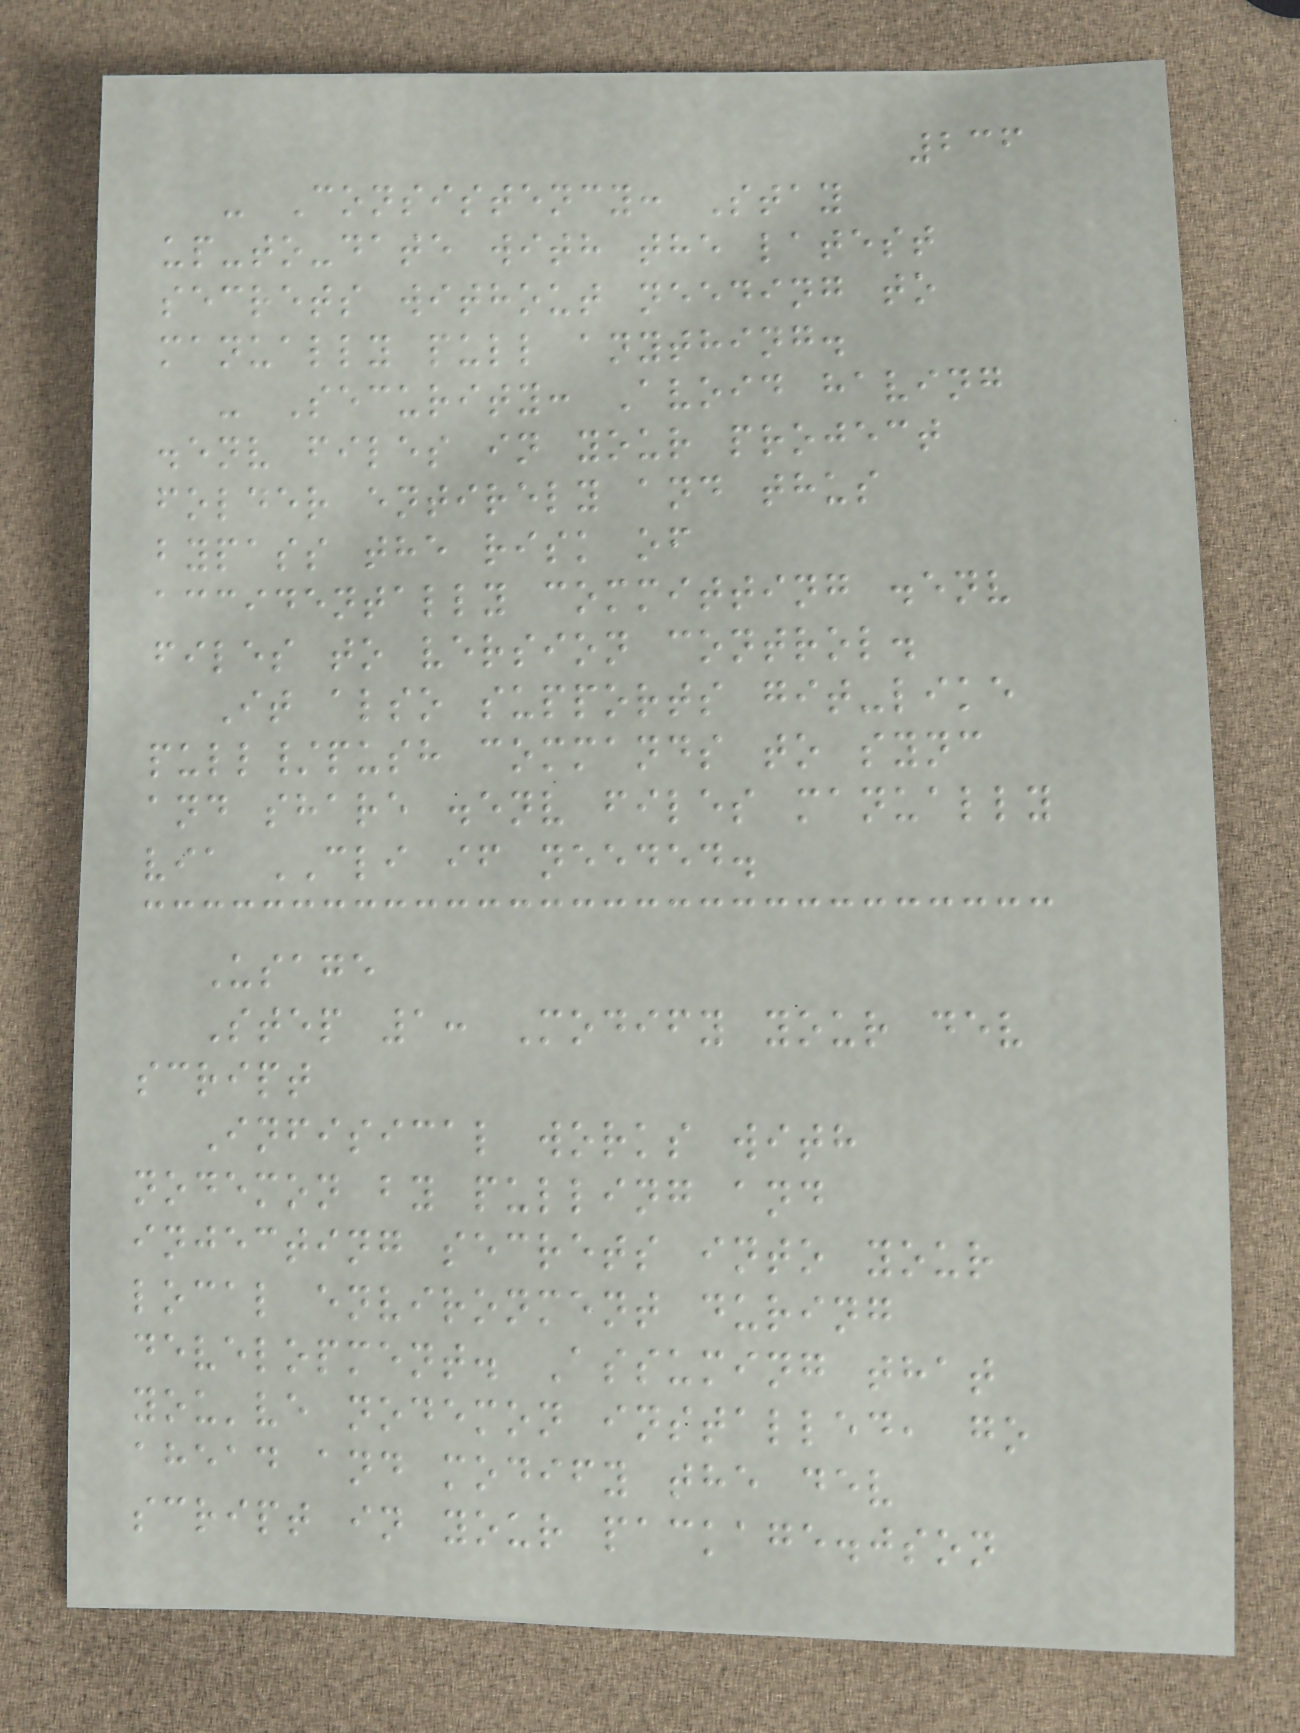236
- Consistency: Stay
up-to-date with the latest
secrets without needing to
manually pull anything.
- Security: Avoid having
.env files in your project
folder entirely and thus
bypass the risk of
accidentally committing .env
files to version control.
It also supports git-like
pull/push commands to sync
and share .env files manually
via CLI if needed.
Usage
Step 1: Modify your dev
script
Infisical works with
nodemon by pulling and
injecting secrets into your
local environment during
development. Assuming that
you've nodemon installed, go
ahead and modify the dev
script in your package.json
